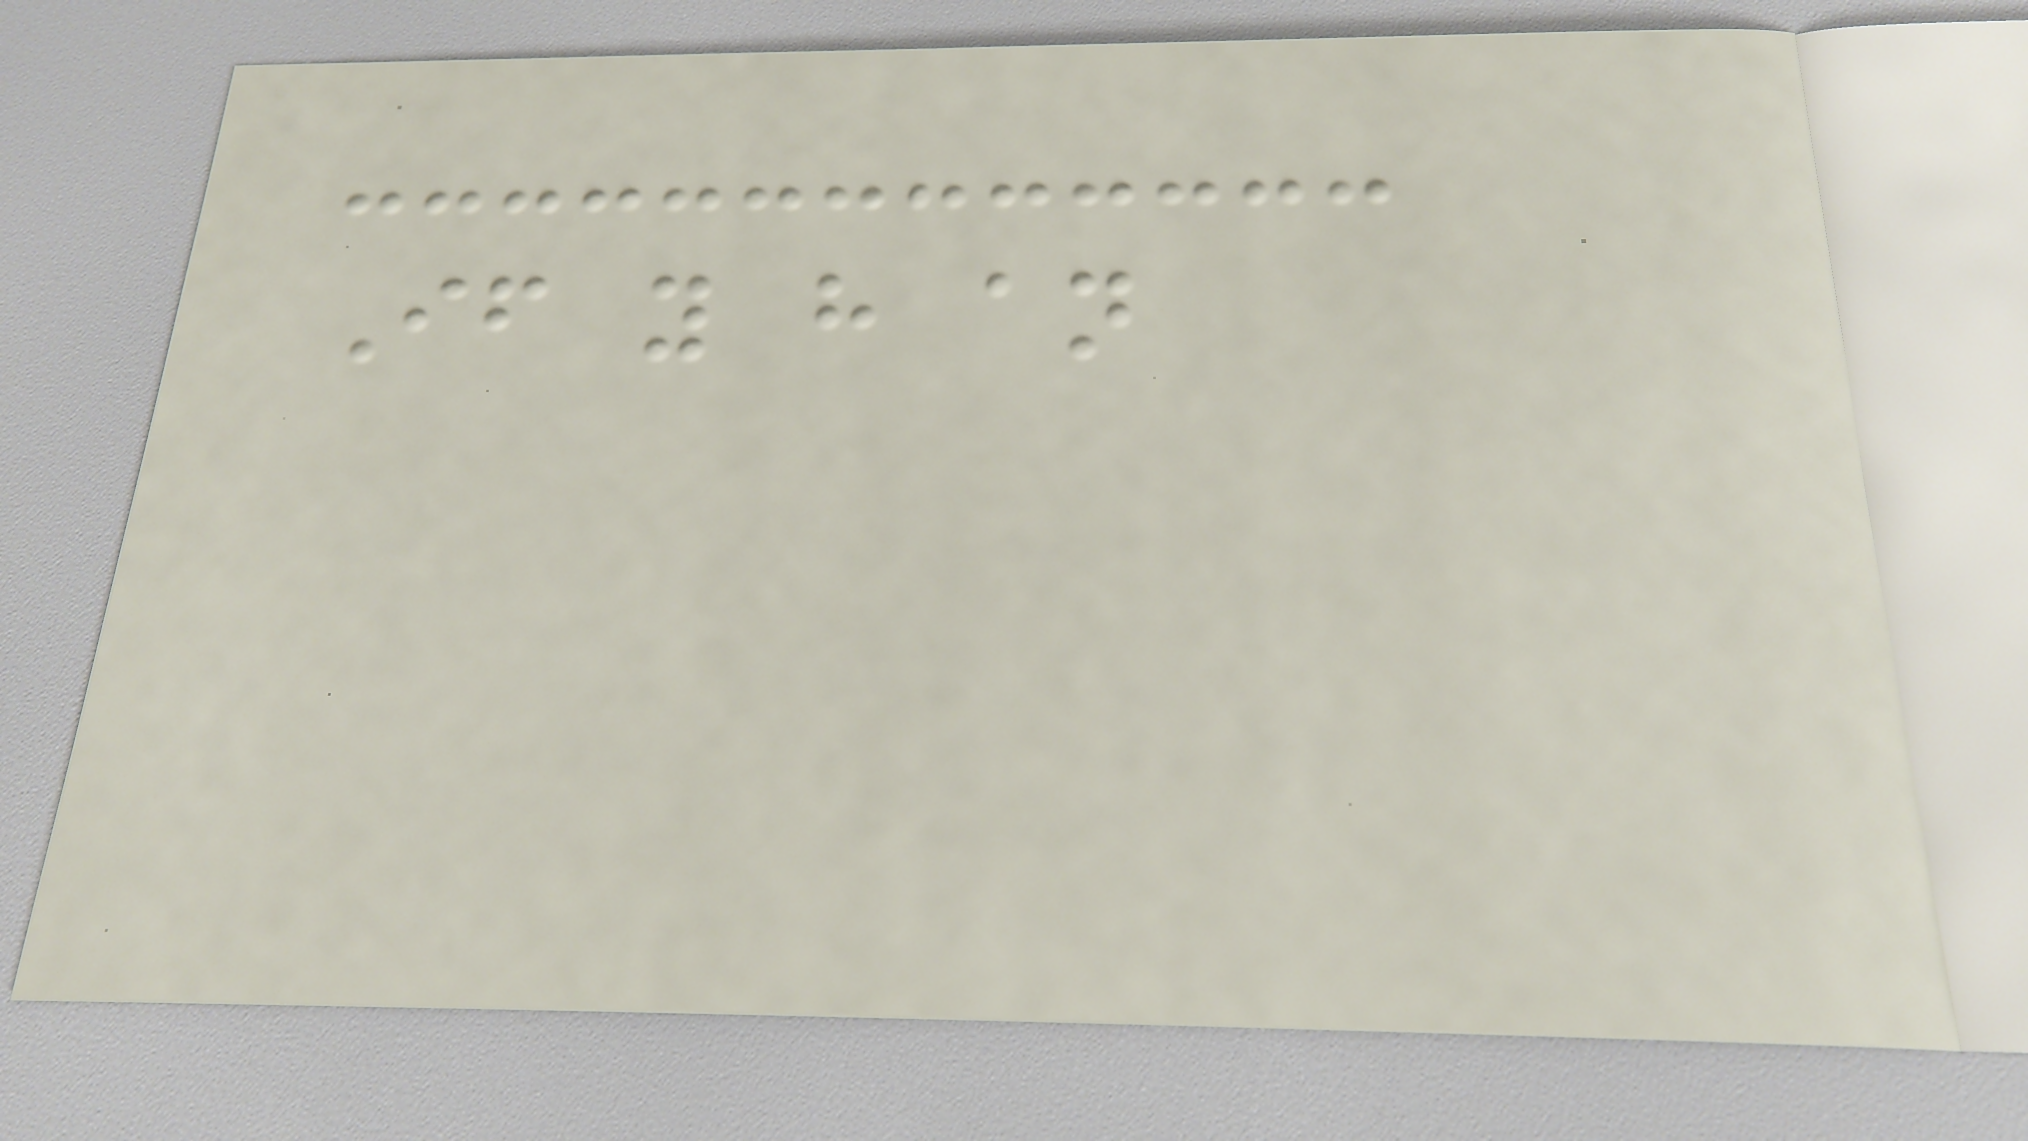If you have an
